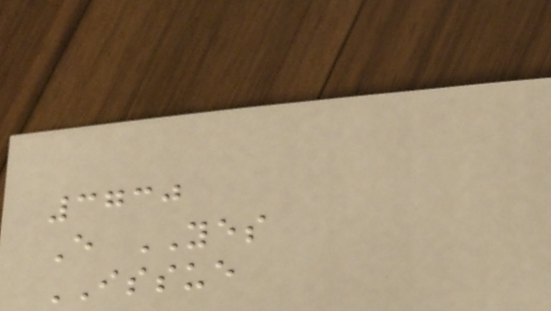3730
E YES
ISSUE
